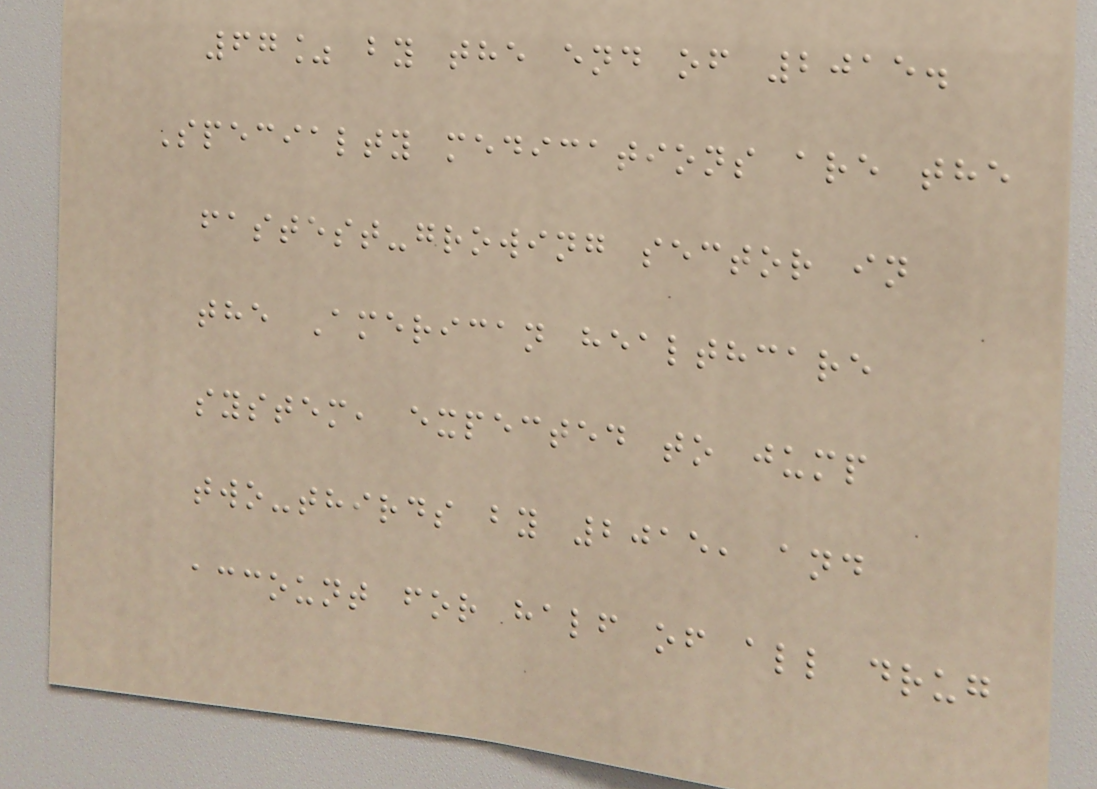67% by the end of 2015.
Specialty medications are the
fastest-growing sector in
the American healthcare
system, expected to jump
two-thirds by 2015, and
account for half of all drug
